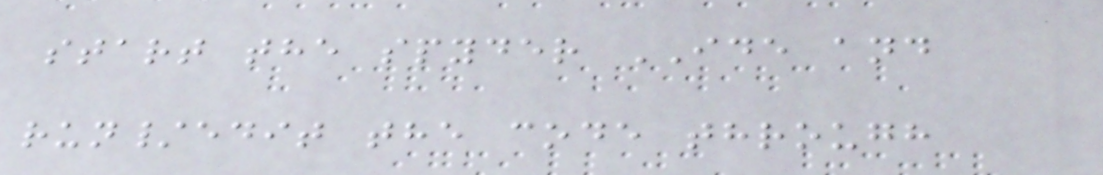start the spyder IDE and
run/edit the code through
